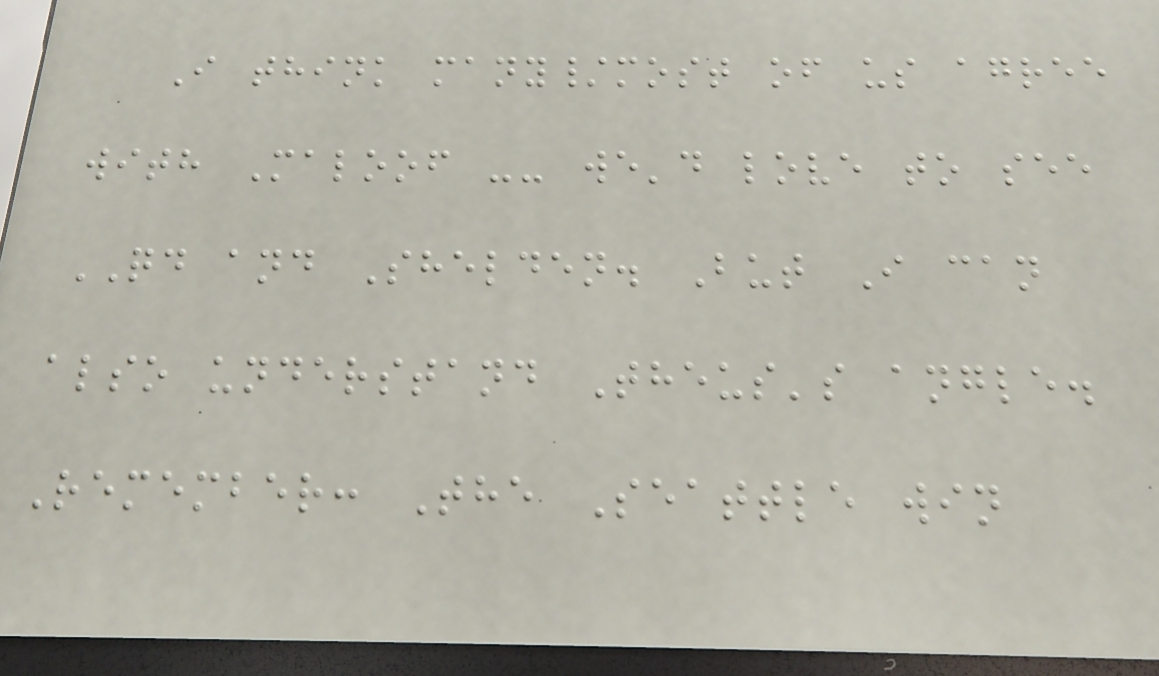I think many/most of us agree
with Maloof -- we'd love to see
QD and Shelden. But I can
also understand Theus's angle.
Remember: The Seattle win
